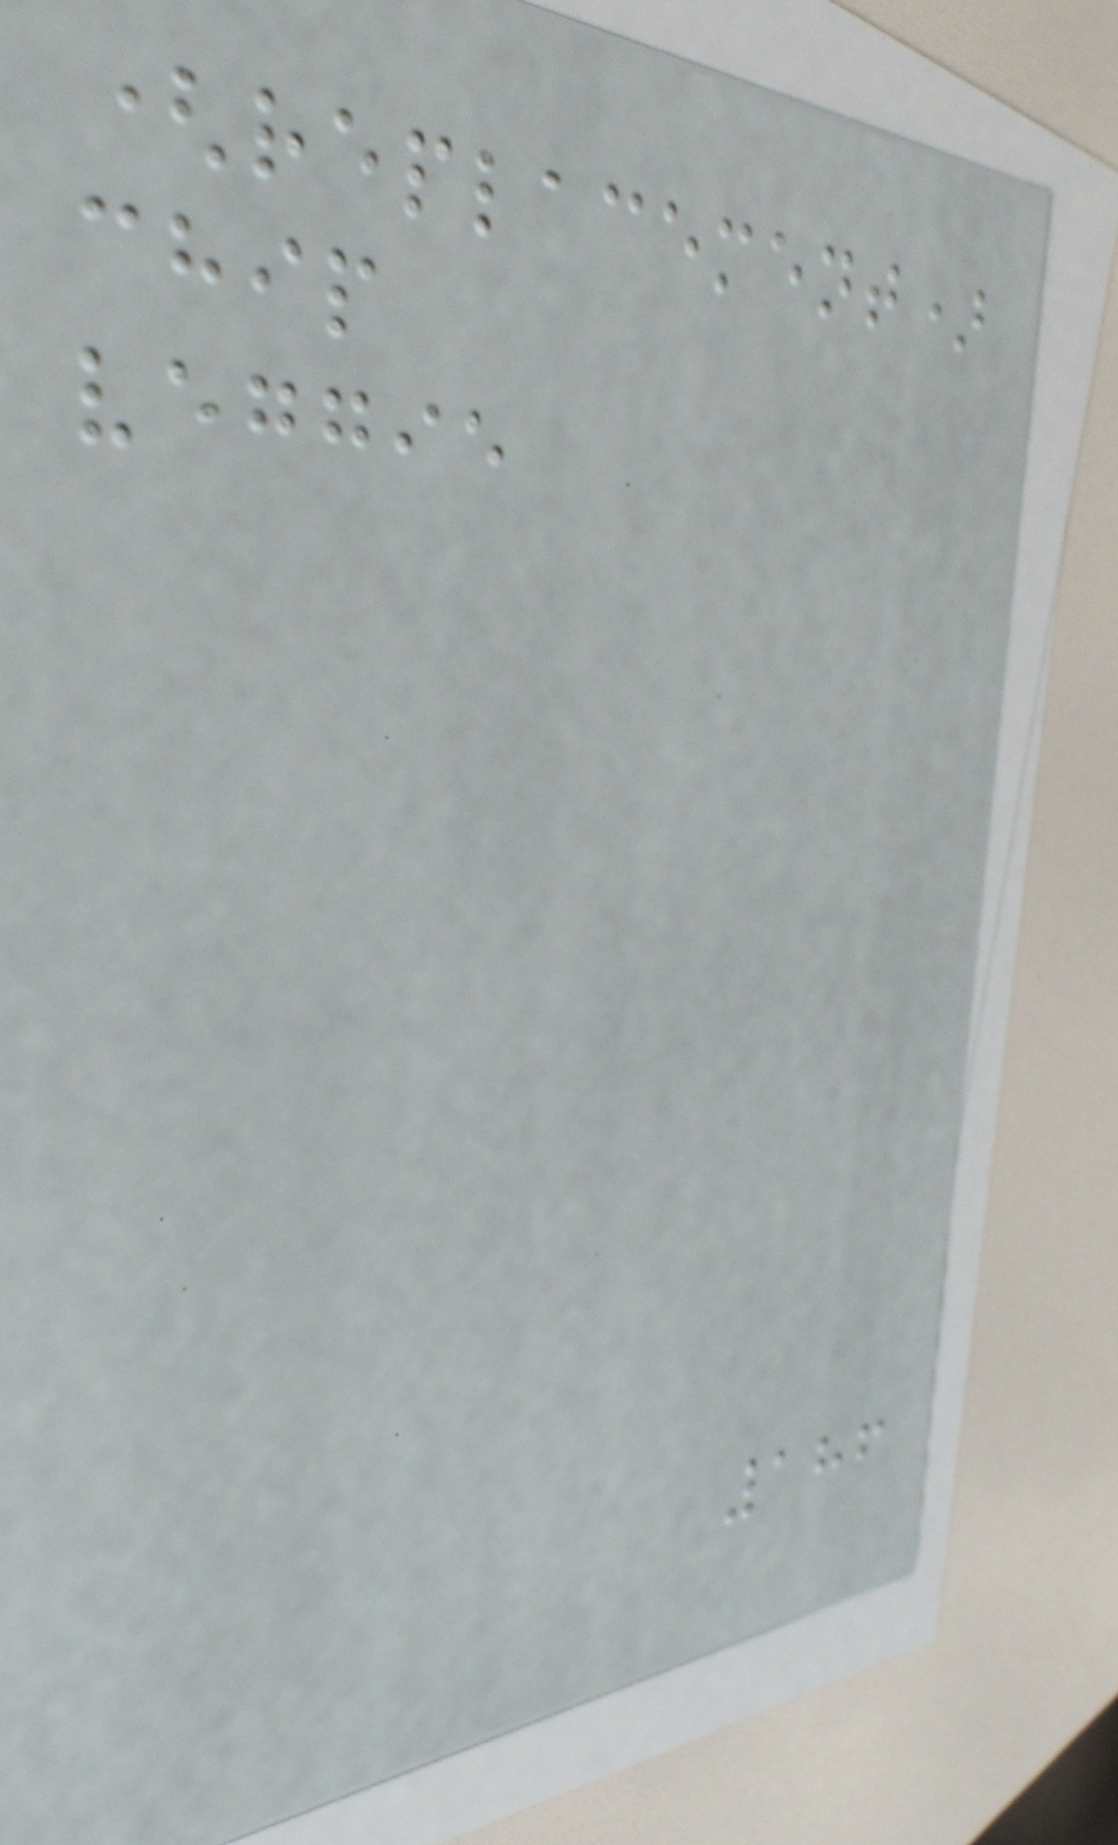(replacement)
chip
veggie
186
